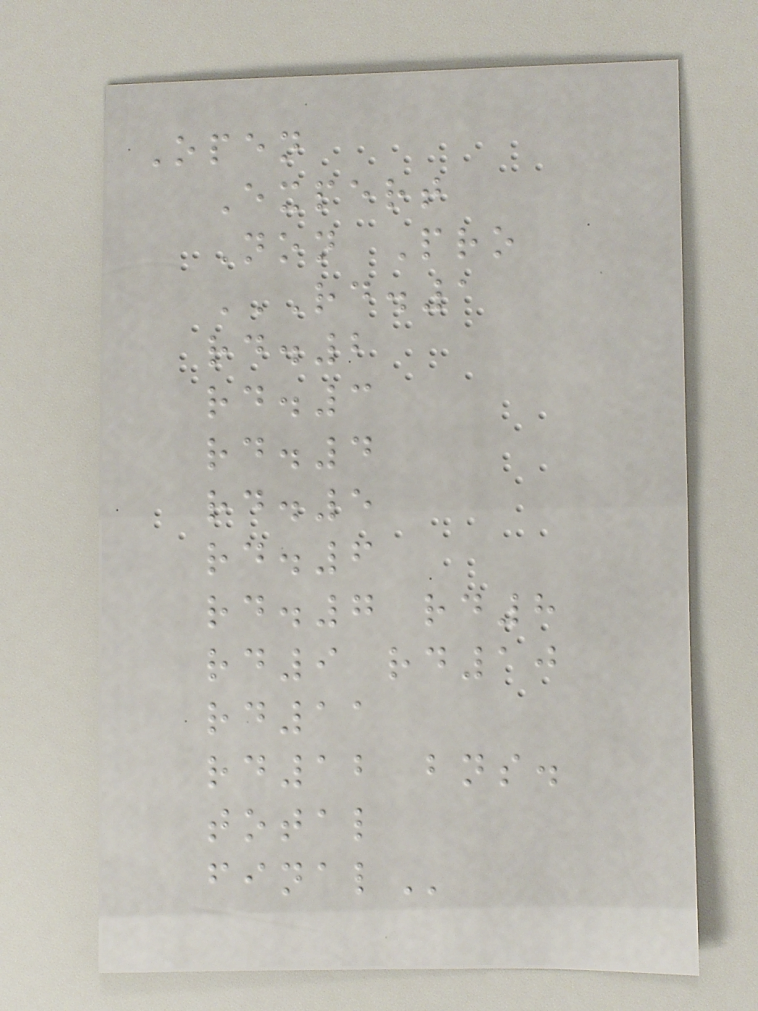Open
Expert
Non Pro
RD.1
RD.2
RD.3
RD.4
RD.5
RD.6
RD.7 RD8
RD9 RD10
RD11
RD12 BNS.
TOTAL
FINAL
